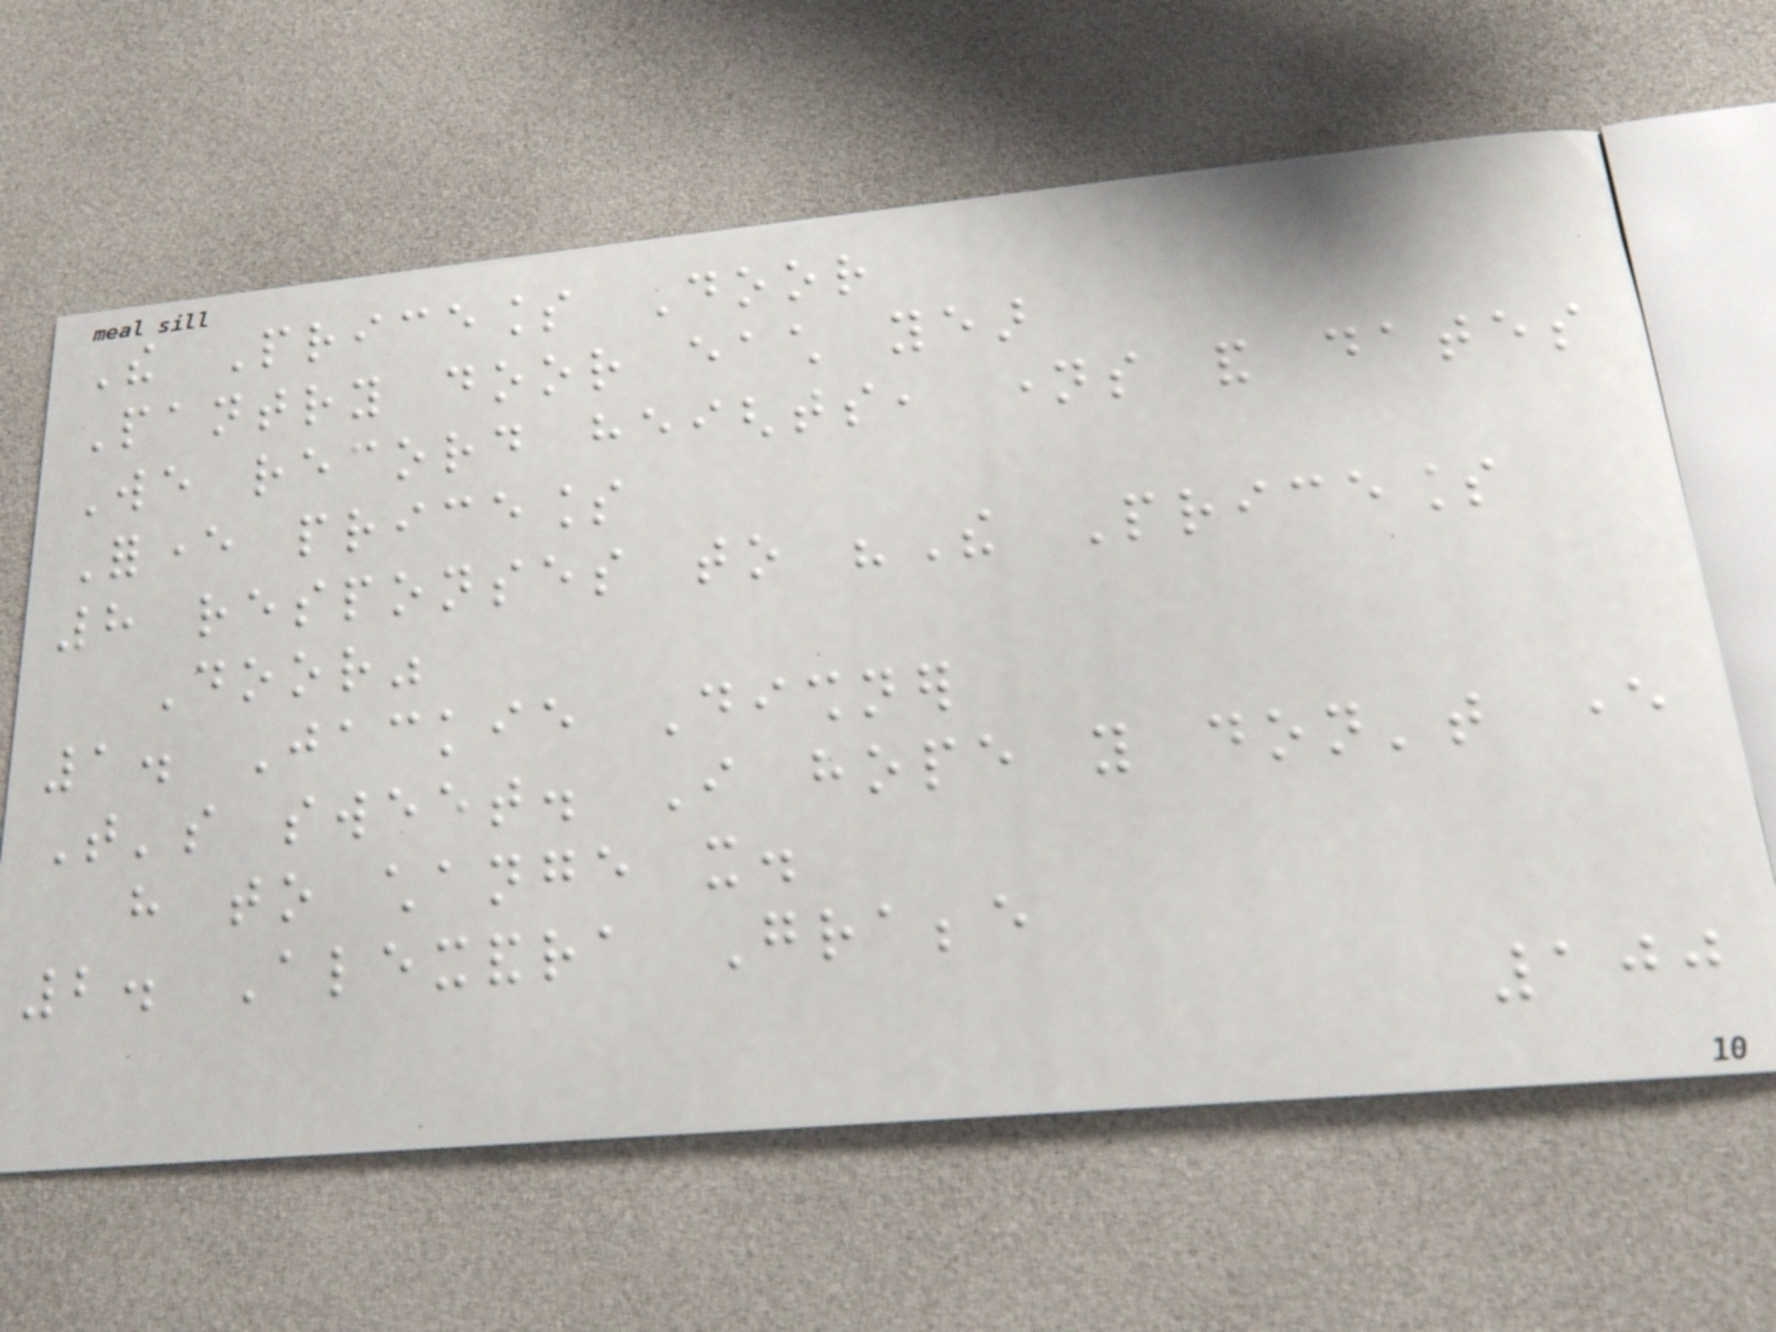The Priceless Door
Pantry door each year
We record heights, names and dates
Forever priceless
8 responses to "The Priceless
Door"
1. Jackie Dishner
That's sweet. I hope you don't ever
have to change it.
2. Alexandra Grabbe
100
